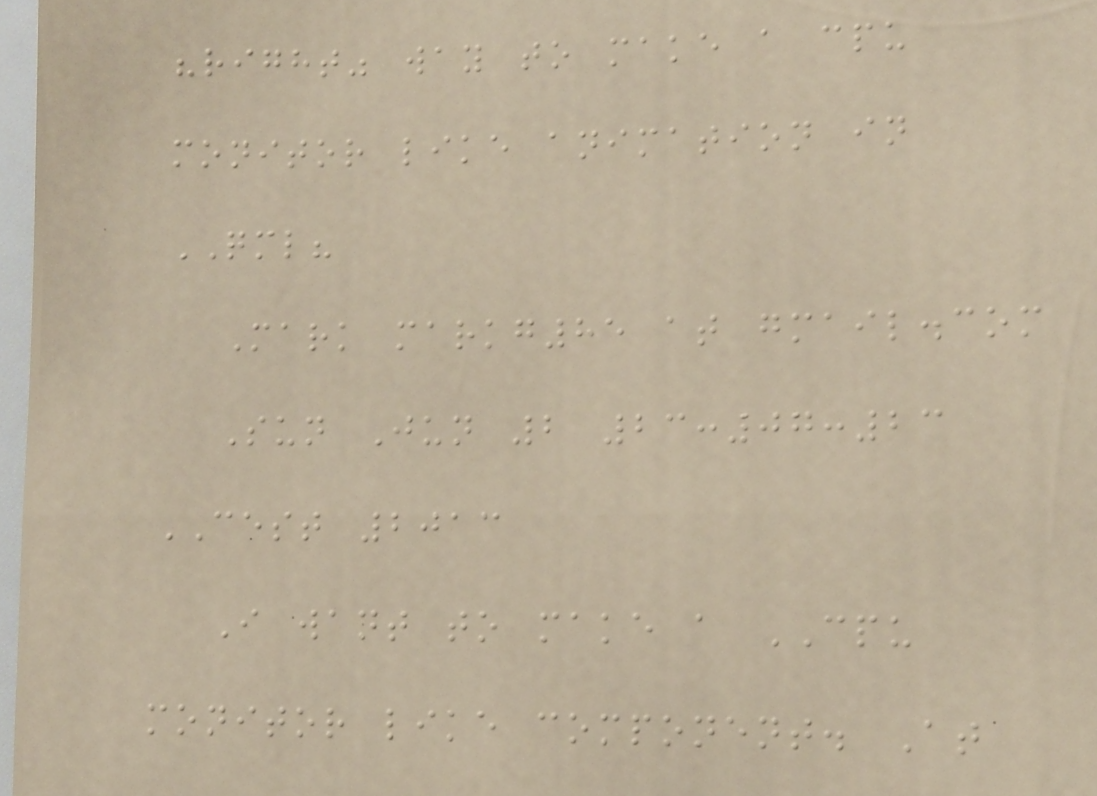"right" way to make a cpu
monitor like animation in
QML?
Mark markg85 at gmail.com
Sun Jun 2 23:07:23
CEST 2013
I want to make a CPU
monitor like component. At
